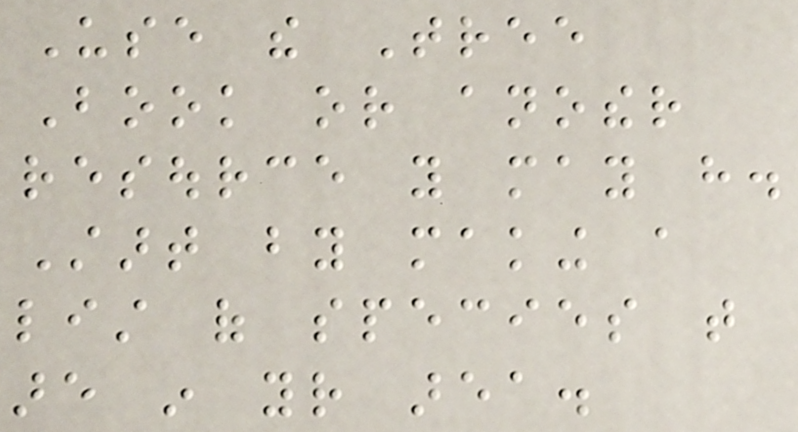Use the Tree
Book or another
resource you may have.
Start by making a
list of species that
are in your area.
